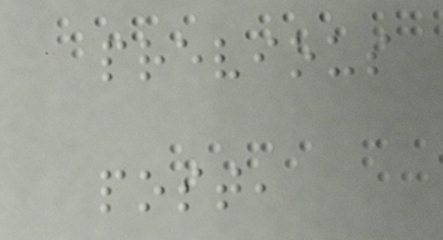previous
post,
